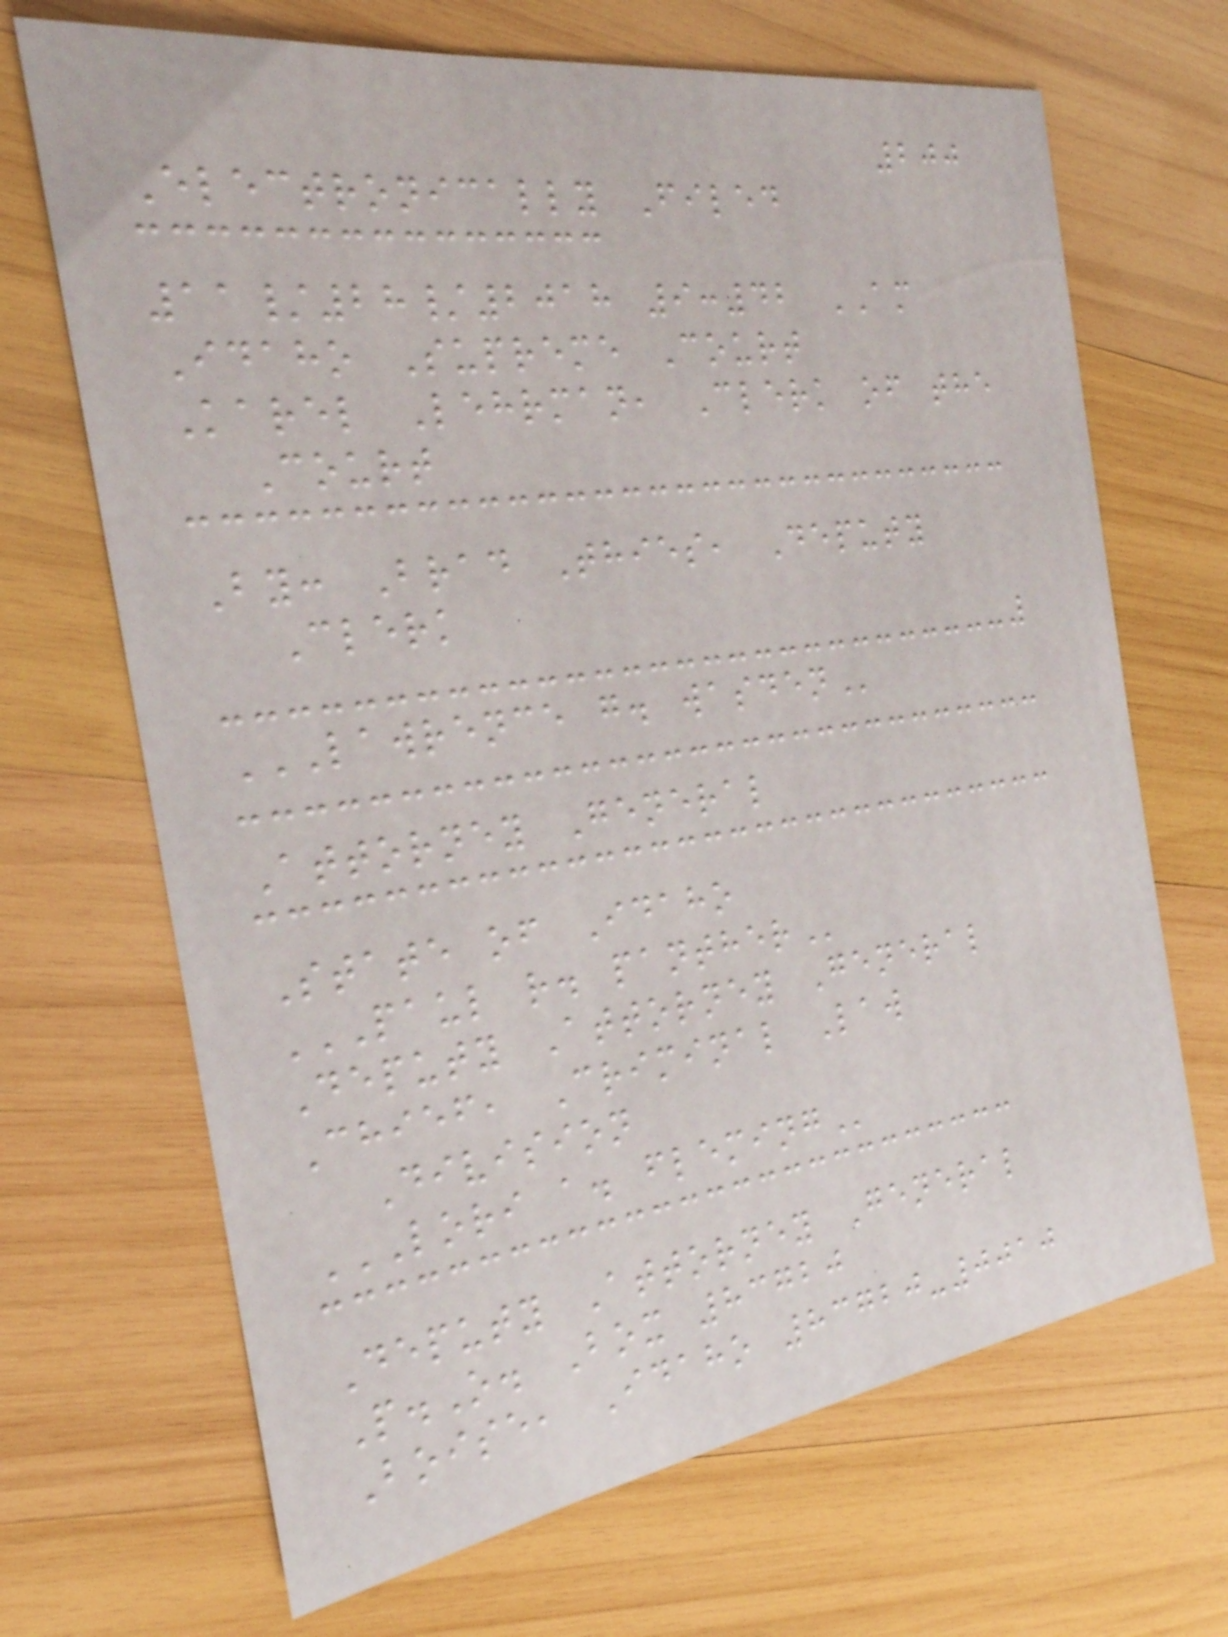200
Electronically Filed
11/28/2018 9:42 AM
Idaho Supreme Court
Karel Lehrman, Clerk of the
Court
By: Brad Thies, Deputy
Clerk
LAWRENCE G. WASDEN
Attorney General
State of Idaho
PAUL R. PANTHER
Deputy Attorney General
Chief, Criminal Law
Division
LORI A. FLEMING
Deputy Attorney General
P.O. Box 83720
Boise, Idaho 83720-0010
